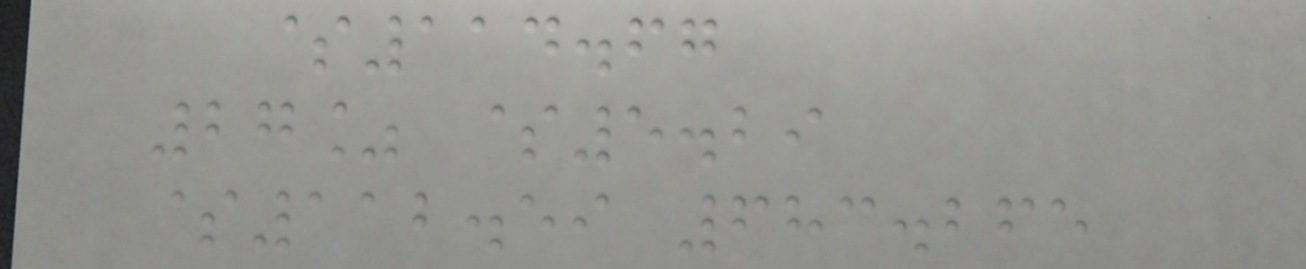$114.67
27% $5.29
$112.59 683.265
